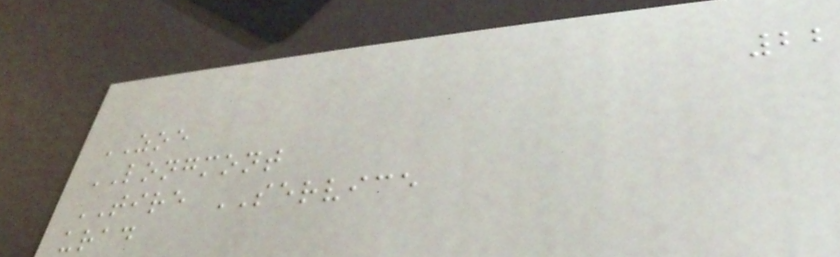22
ZOE
LONGMONT
TIRE SERVICE
urad
